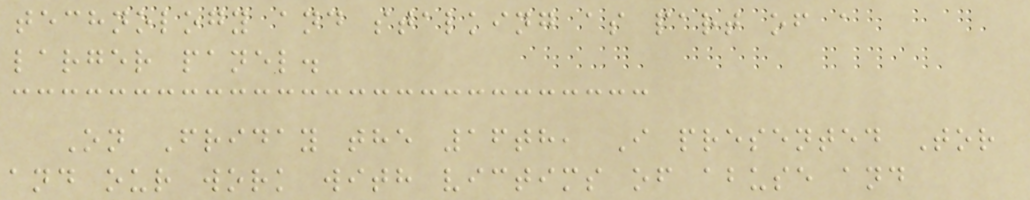technology and stalking as part of a
larger panel.
On Friday the 16th, I presented Tor
and our work with victims of abuse and
